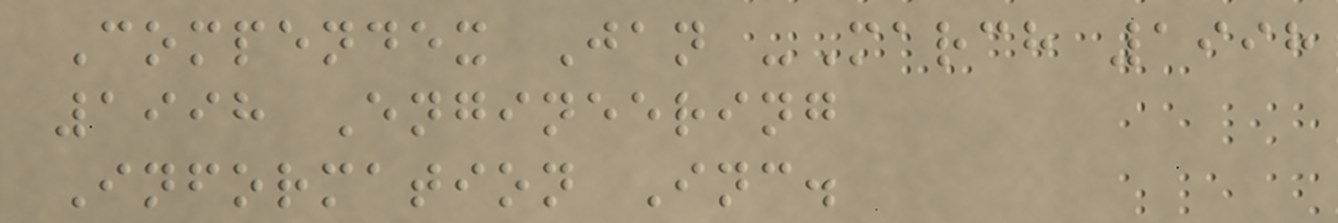Compendex Jan -March 1998
1998 Engineering
Information Inc.
